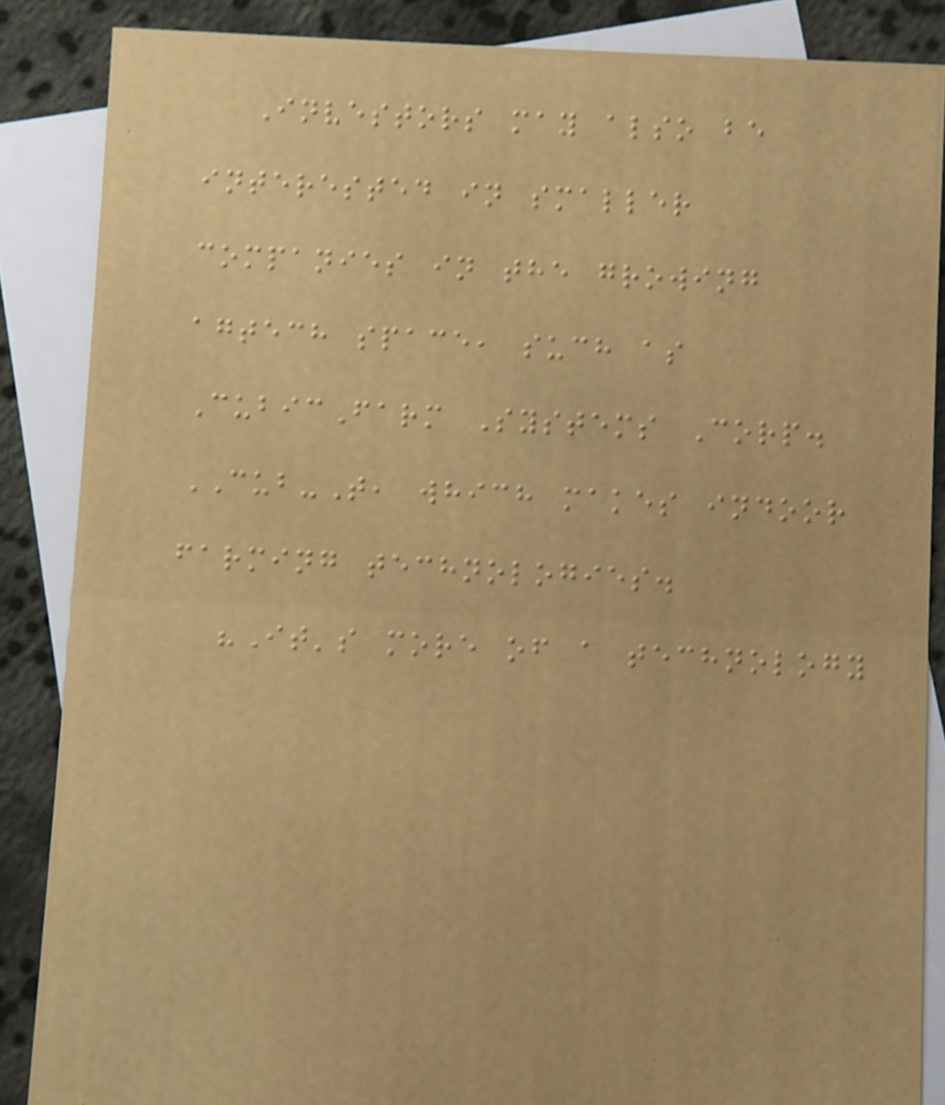Investors may also be
interested in smaller
companies in the growing
agtech space, such as
CubicFarm Systems Corp.
CUB-T, which makes indoor
farming technologies.
"It's more of a technology
